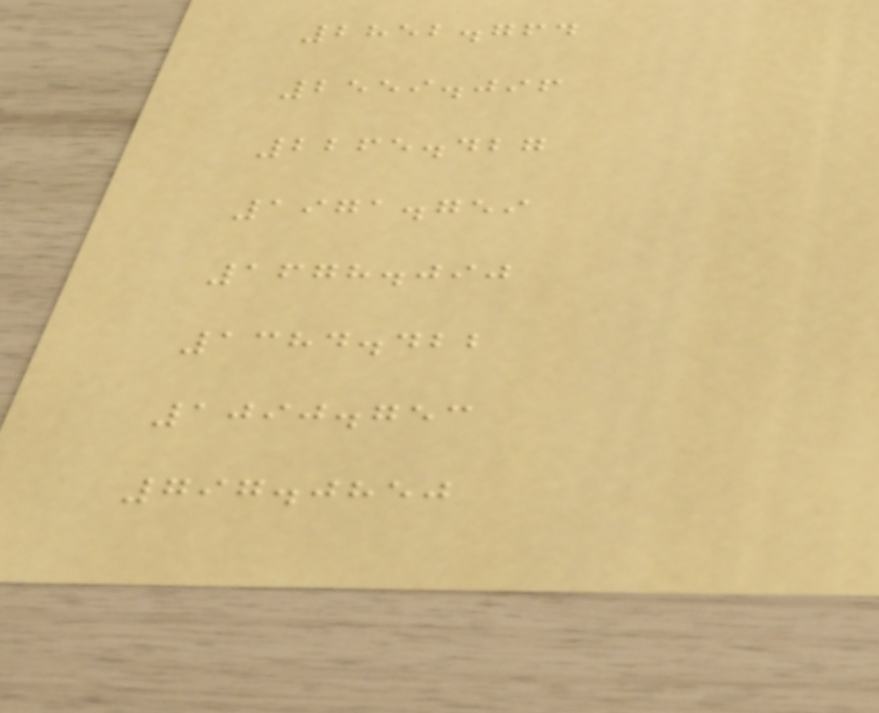2852.764
2559.096
2265.427
1971.759
1678.090
1384.422
1090.753
797.0850
